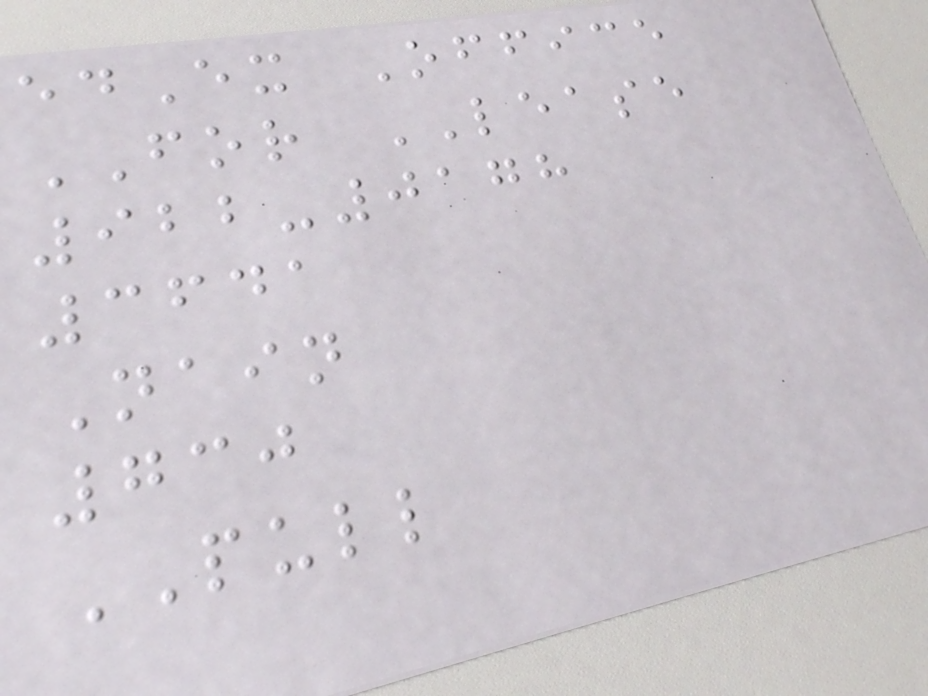edEx Office
FOR LEASE
922-0178
3641
Nain
730
PULL
